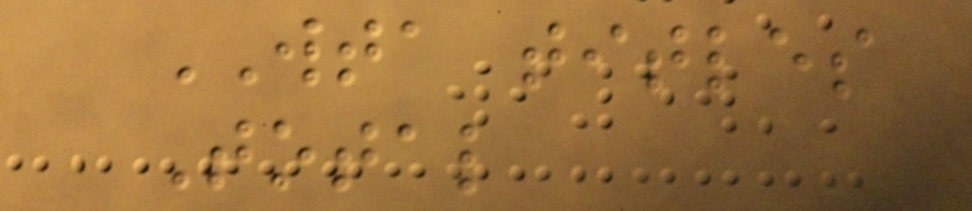WTA titles
Total
